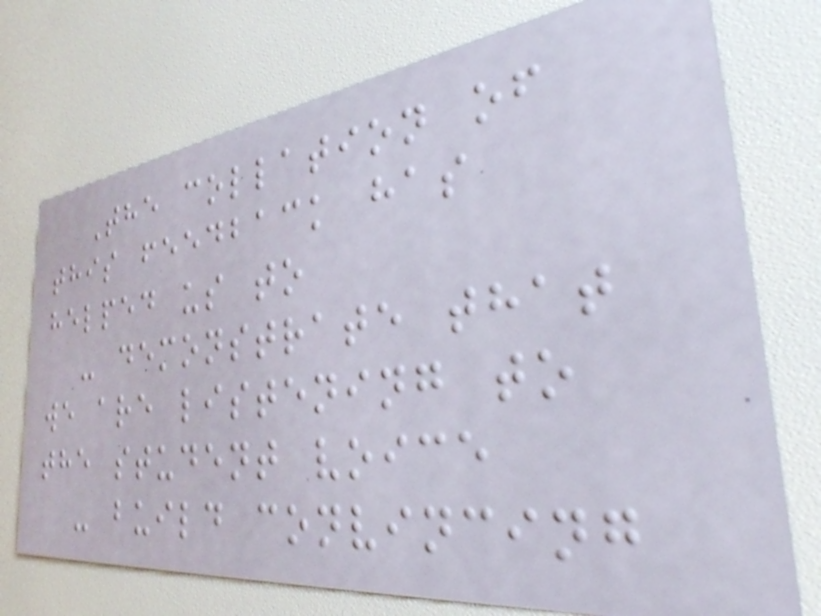The collation of
this feedback has
helped us to
- demonstrate that
we are listening to
the student voice
- build convincing
